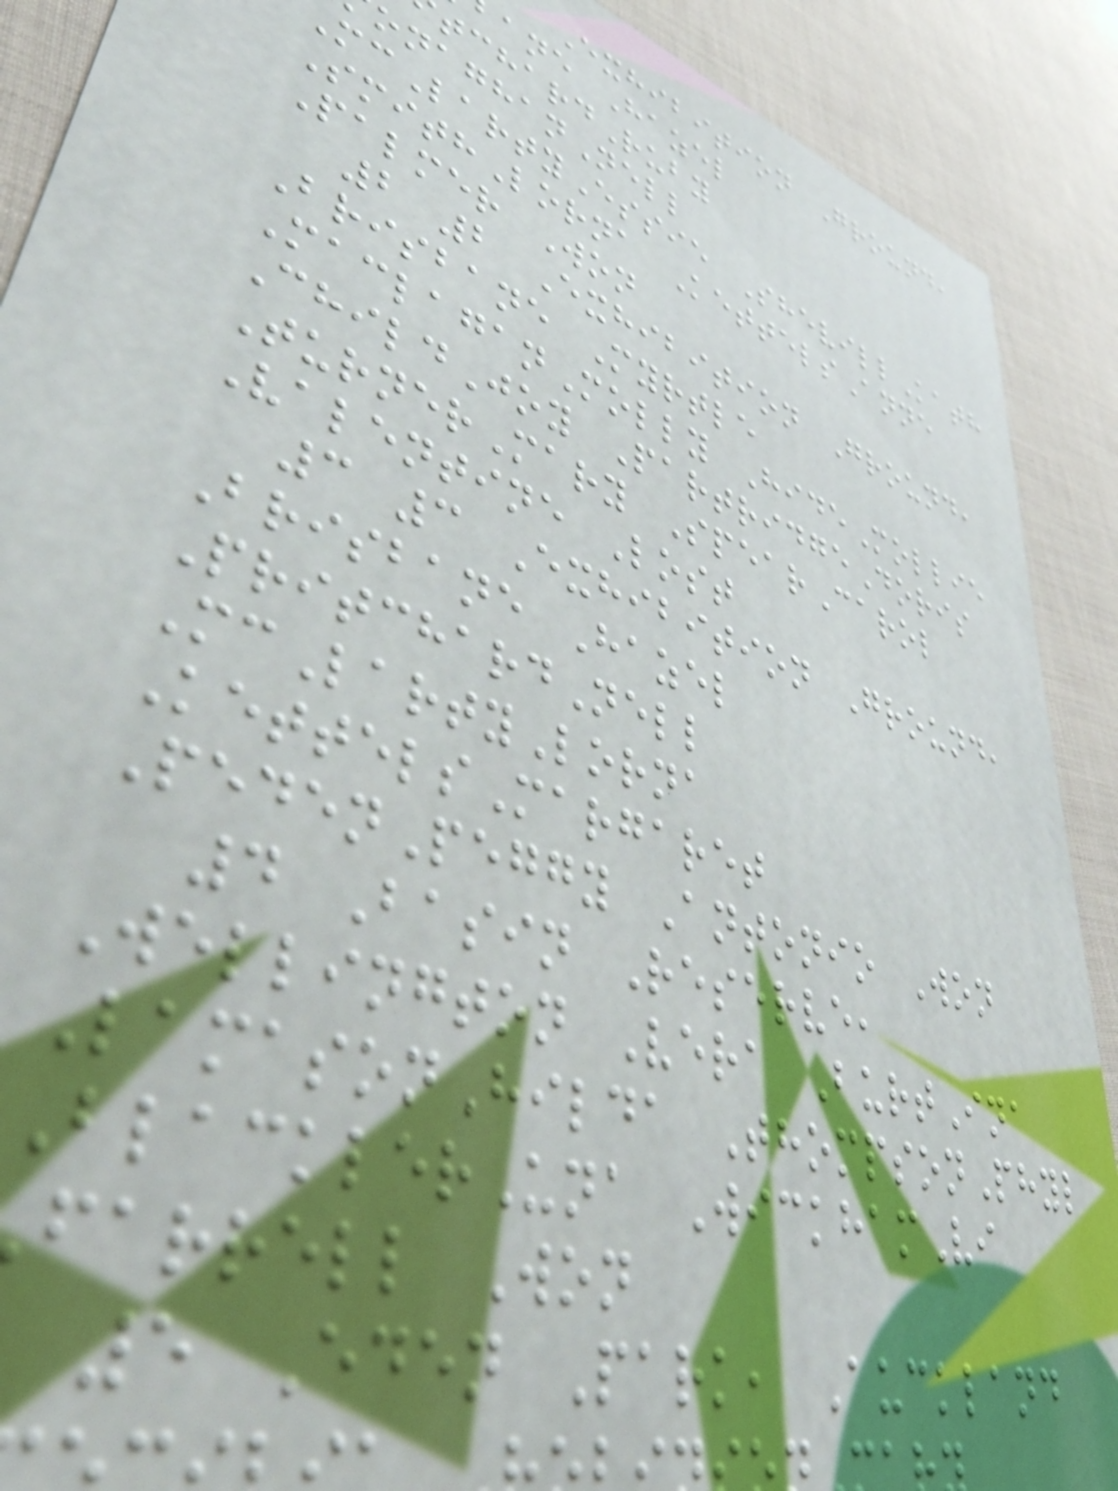Exhibition Ground,
ane Hazel
tchardRuby
onaghanNell
cLartyEssie ShevillKath
SmithLorna KettelsAnne
Palmer Won
2 2 Exhibition Ground,
Brisbane Myrtle
MaclaganMolly HideMollie
ChildJoy PartridgeDoris
TurnerMary SpearCarol
Valentine Lost
3 3 Exhibition Ground,
Brisbane Hazel
PritchardNell
McLartyLorna
KettelsMargaret
PedenPeggy Antonio Won
4 Basin Reserve,
Wellington Vera BurtIna
LamasonHilda ThompsonPhyl
BlacklerUna WickhamVi
farrell Won
5 Eden Park, Auckland
